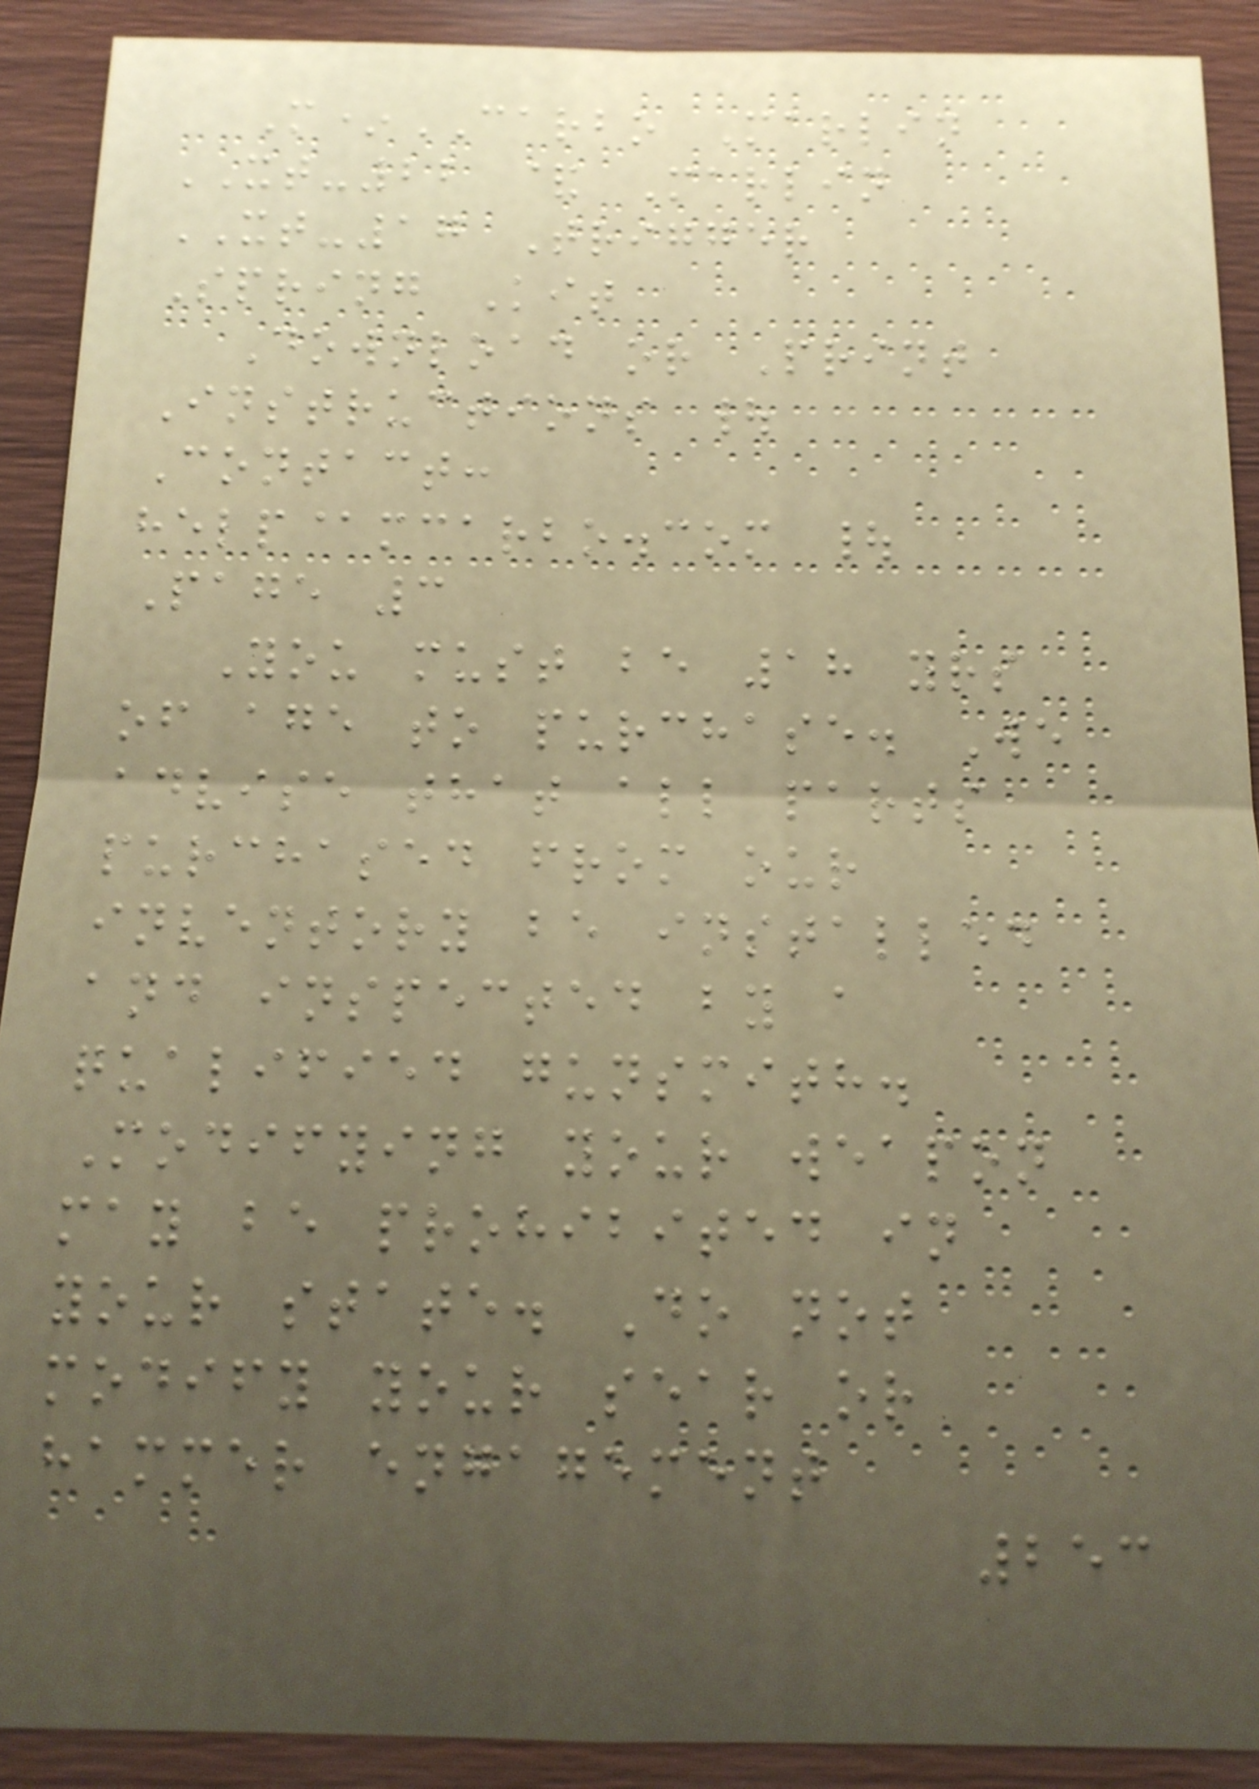M*CARBO Marlin
XT-22 & Marlin
XT-17 Trigger
Spring Kit
Download or Print
Instructions |
Contact:
help@mcarbo.com |
Page 3
You must be 18 yrs
of age to purchase. We
advise that all parts
purchased from our
inventory be installed
and inspected by a
qualified gunsmith.
Modifying your weapon
may be prohibited in
your state. Do not
modify your sear or
hammer engagement
253
